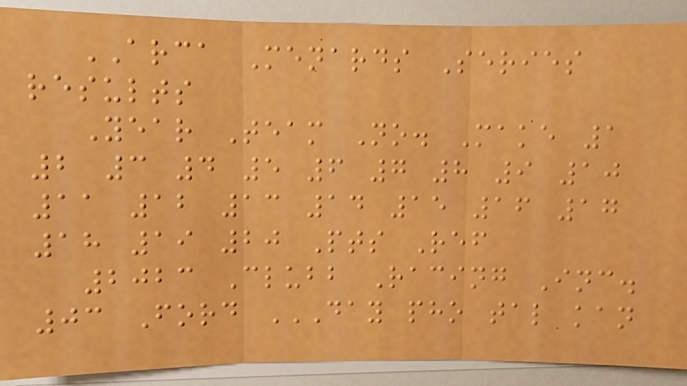ARCA Menards Series
results
Year Team No. Make 1
2 3 4 5 6 7 8 9 10
11 12 13 14 15 16 17
18 19 20 Pts Ref
2023 Clubb Racing Inc.
03 Ford DAY PHO TAL KAN
